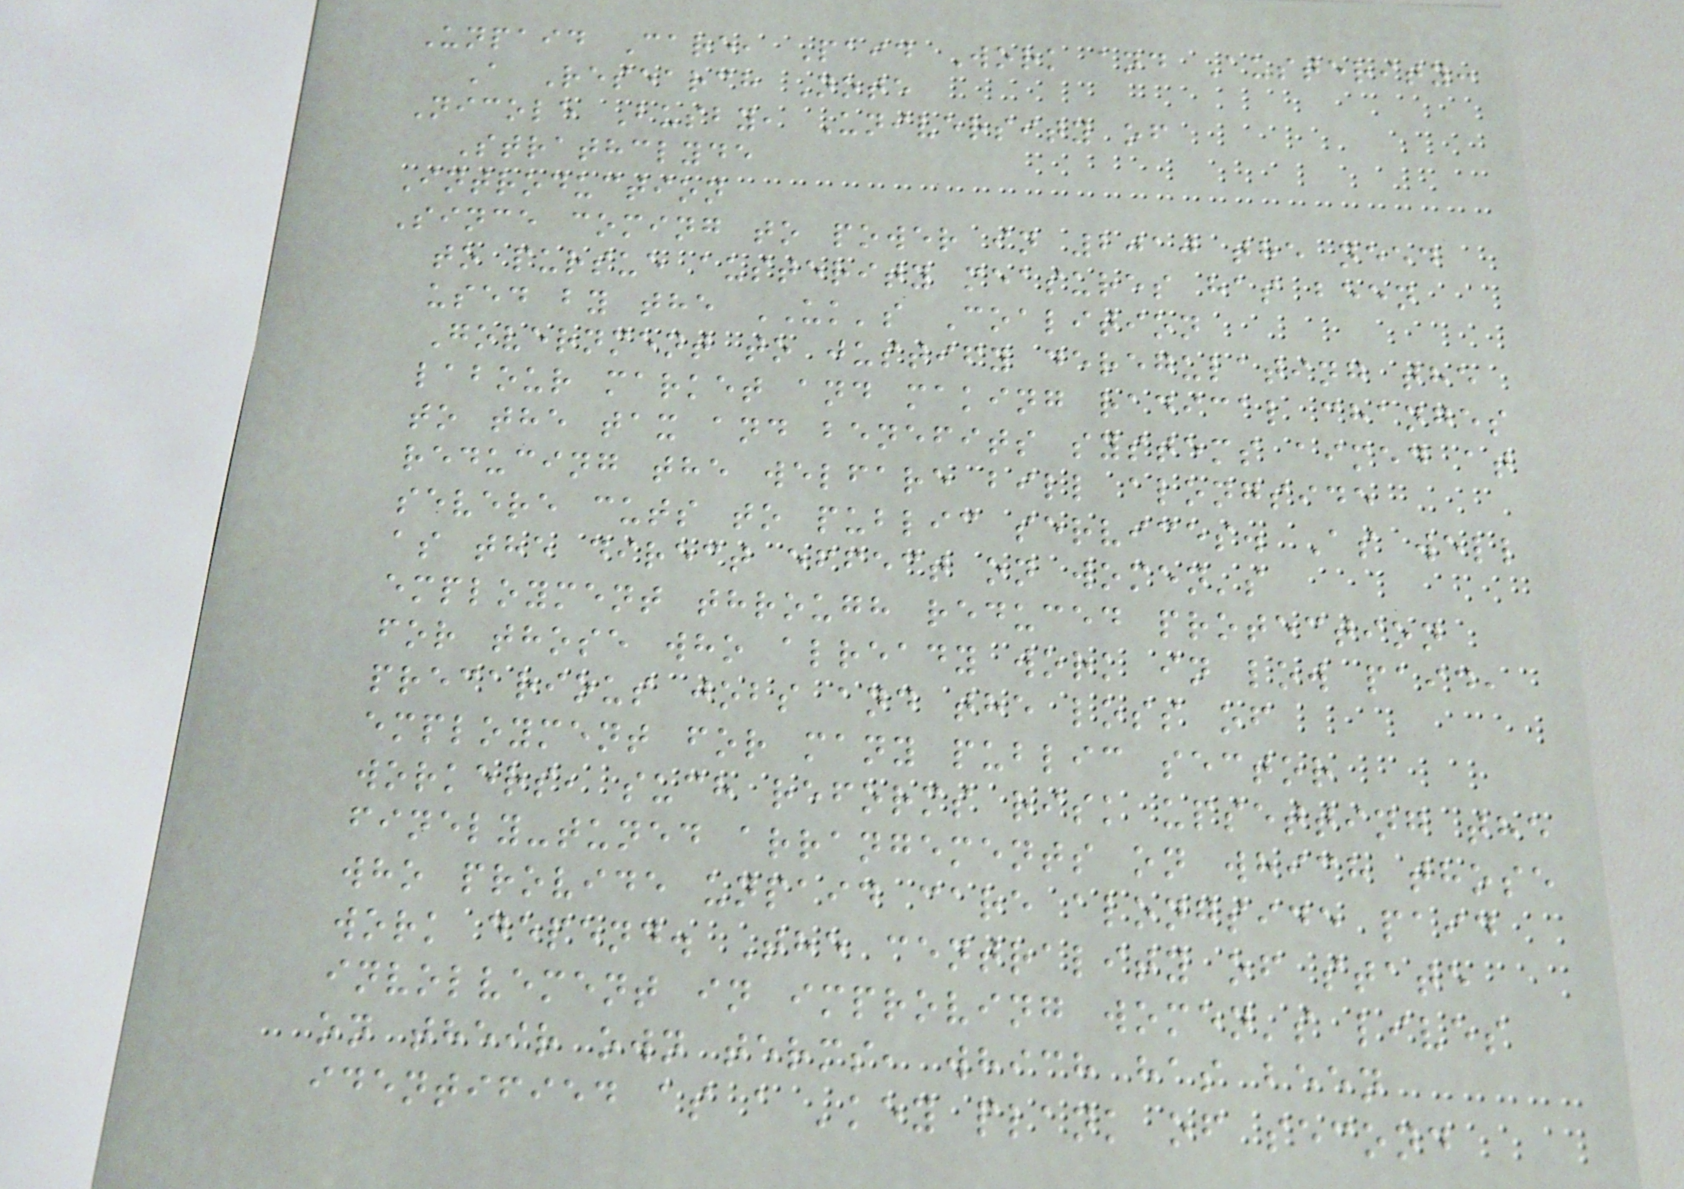Unpaid Care, Paid Work and Austerity:
A Research Note
Nicole Busby, University of
Strathclyde
Introduction
Since coming to power in 2010 the need
to pursue austerity measures has been
used by the UK's Coalition
Government to justify deregulating the
labour market and making radical changes
to the tax and benefits systems aimed at
reducing the welfare bill alongside
severe cuts to public services. As well
as the direct effect on women's
employment through reduced protection
for those who already work in low paid,
precarious jobs and the loss of
employment for many public sector
workers, such reforms risk upsetting the
finely-tuned arrangements on which those
who provide unpaid care alongside paid
work depend. The centrality of state
involvement in improving women's lives
on their own terms, which has been
identified as a 'key plank of second
